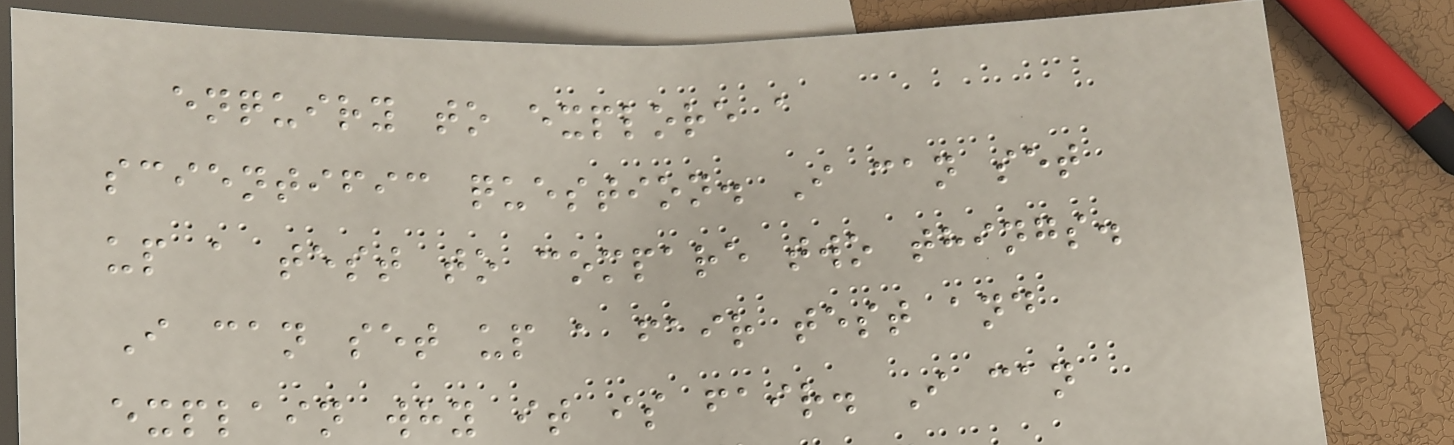enquiry to explore a
scientific question. I can set
up a test to compare two things.
I can set up a fair test and
explain why it is fair. I can
